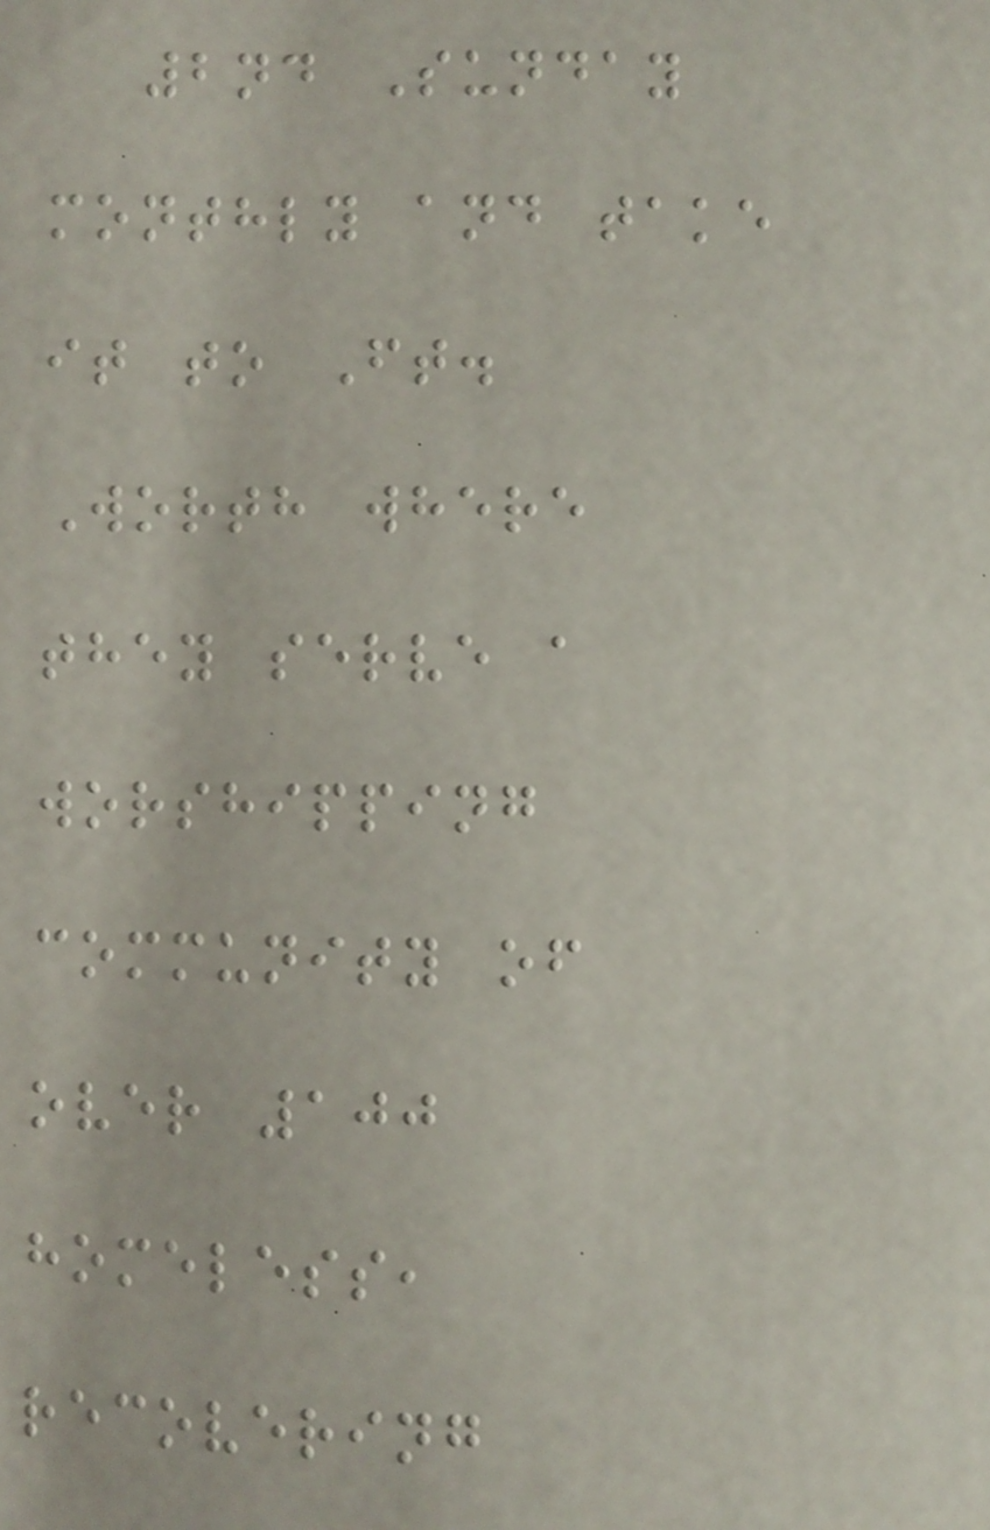2nd Sunday
monthly and take
it to Ft.
Worth where
they serve a
worshipping
community of
over 100
homeless,
recovering
